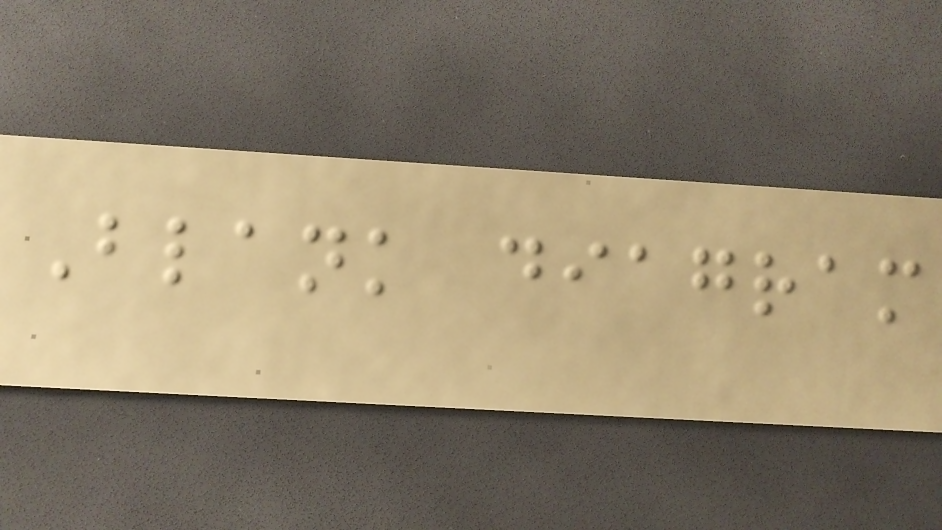Blank diagram
